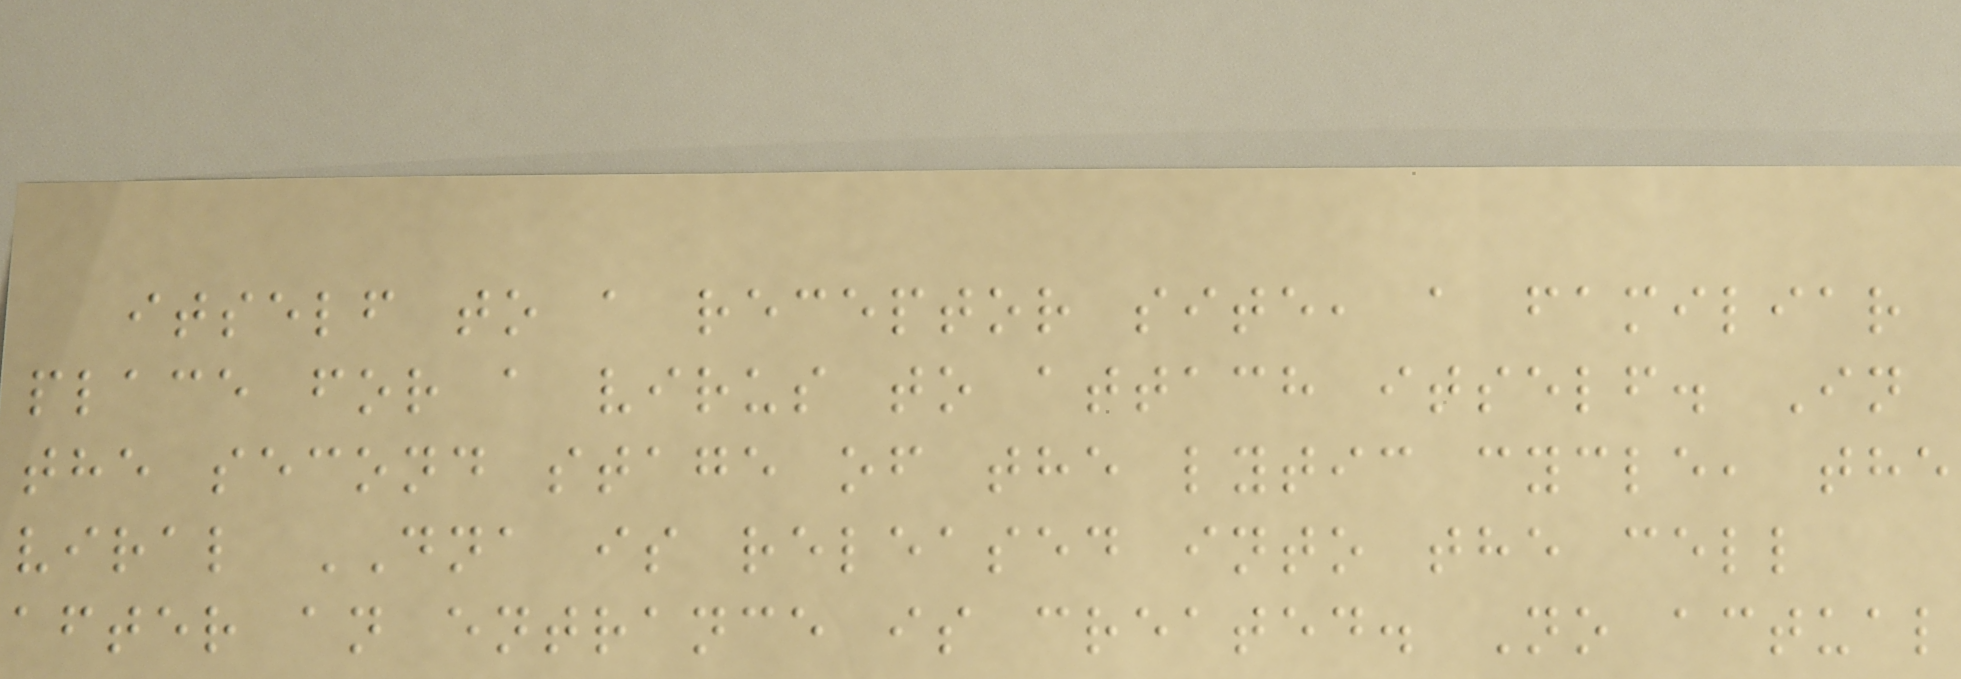itself to a receptor site, a familiar
place for a virus to attach itself. In
the second stage of the lytic cycle, the
viral DNA is released into the cell
after an entrance is created. No actual
